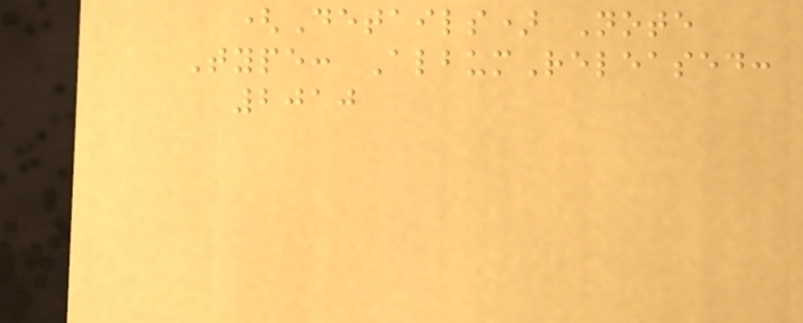(Details) Note
Type: AlbumReleased:
2010
